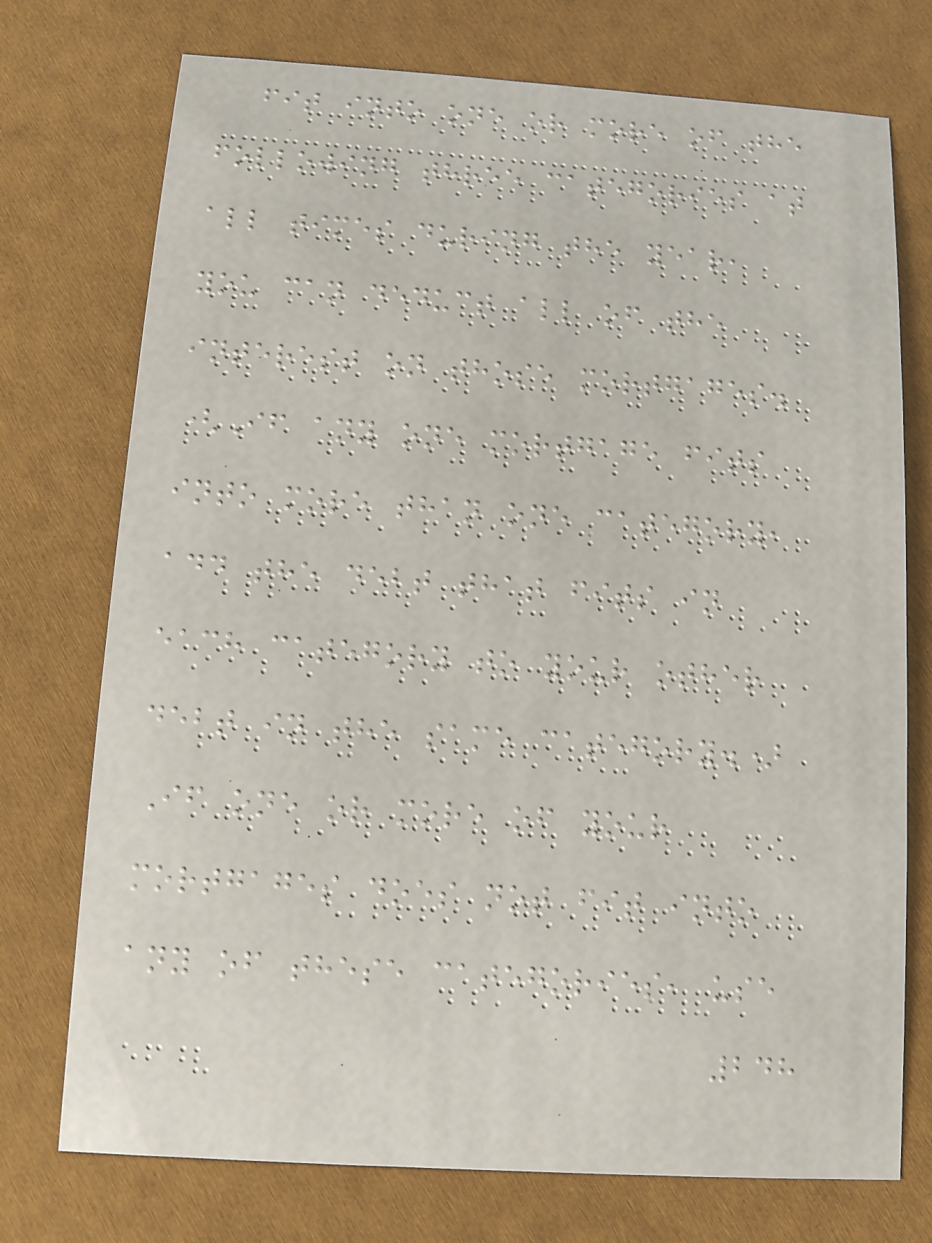fit into one or more of the
following three categories at
all times during the year,
you can deduct all of the
interest on those mortgages.
(If any one mortgage fits
into more than one category,
add the debt that fits in
each category to your other
debt in the same category.)
If one or more of your
mortgages does not fit into
any of these categories, use
248
